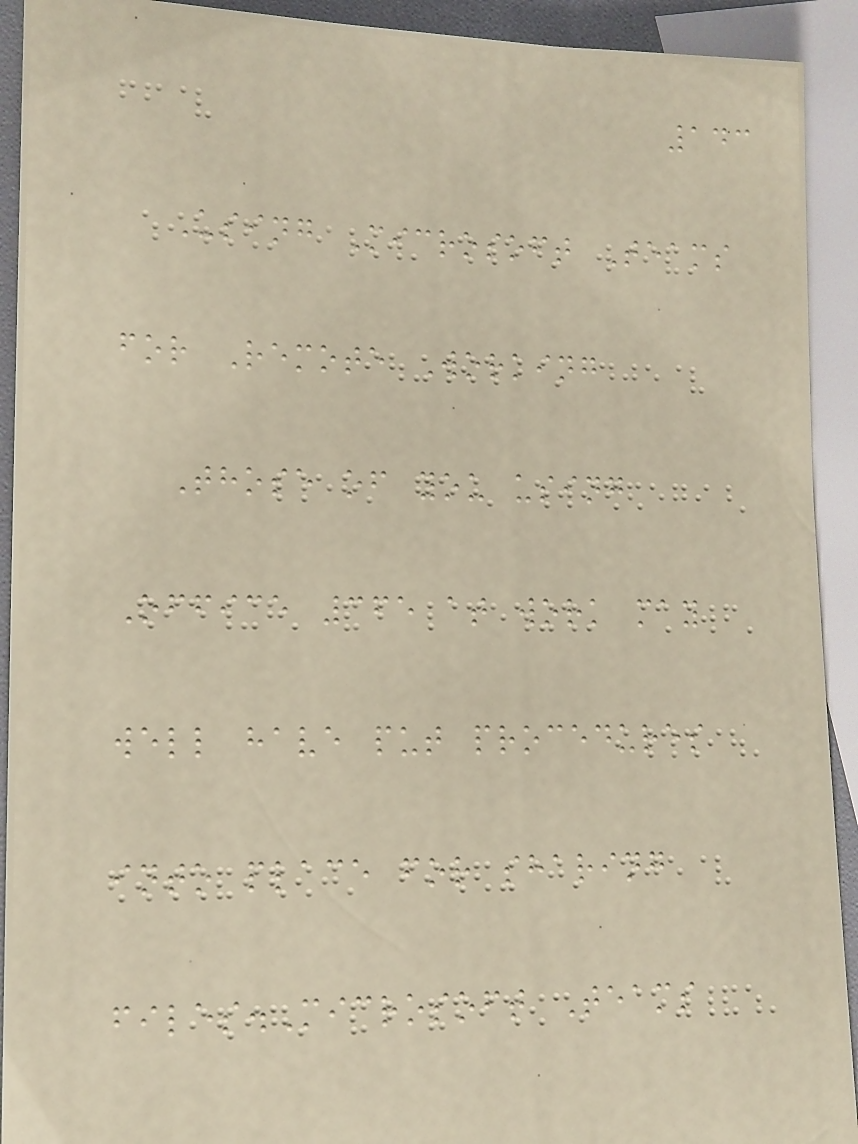143
Using Microsoft Teams
for Remote Working
Those of you using
Office 365 at work may
well have put procedures
into place for sharing
files.Microsoft Teams
